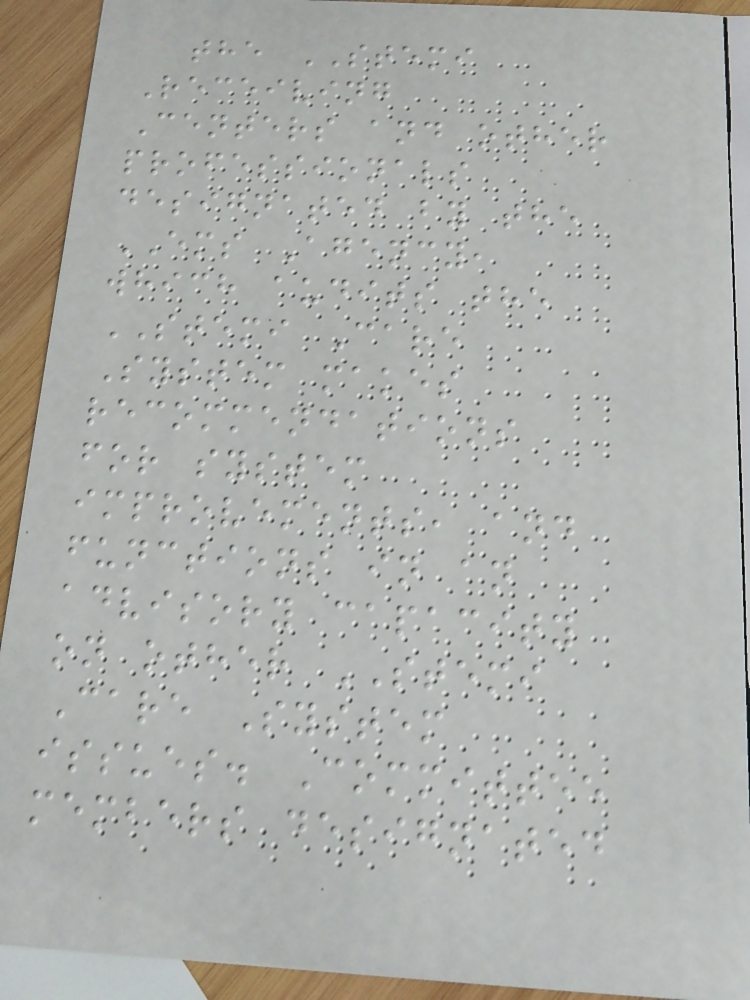the STEMI
Receiving
Centers and other
professionals
designated by the
EMS Agency,
which audits the
STEMI Care
System makes
recommendations
for system
improvements, and
functions in an
advisory capacity
on other STEMI
Care System
issues. Committee
members designated
